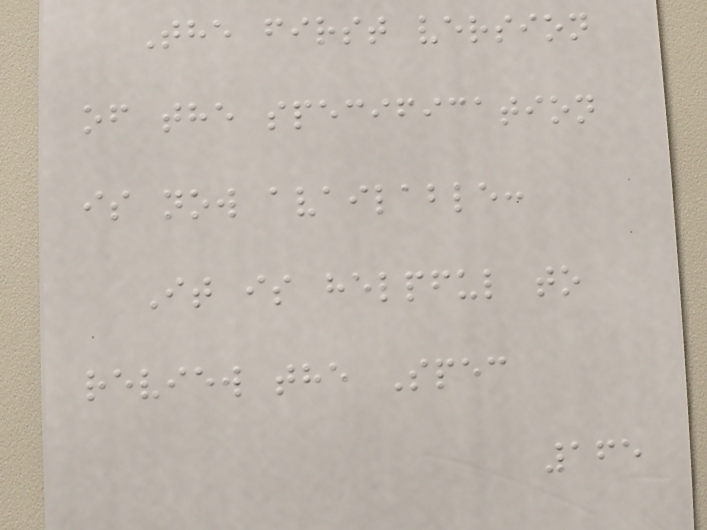The first version
of the specification
is now available:
It is helpful to
review the Spec
165
